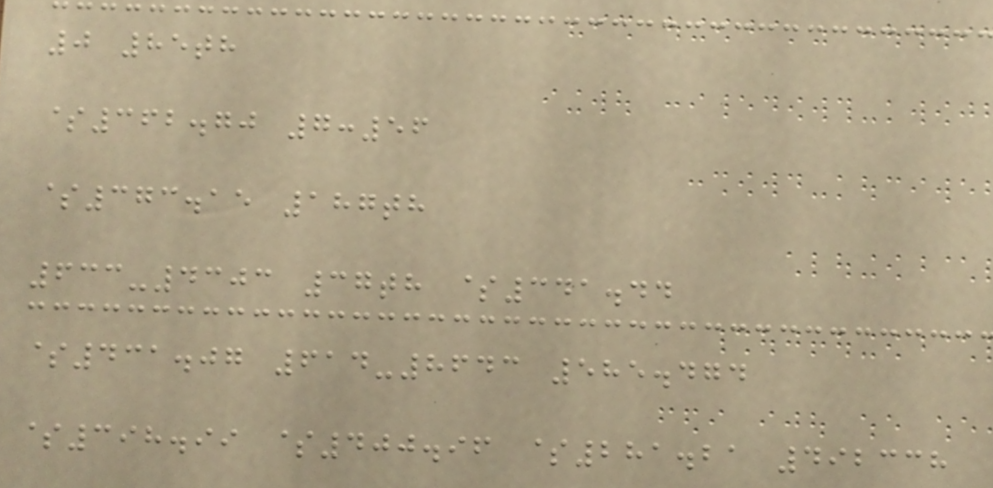0 85th
$362.70 7:56
$373.15 187th
633-4303 37th $341.44
$431.07 614-8643 585.474
$398.99 $400.96 $281.21 492338
